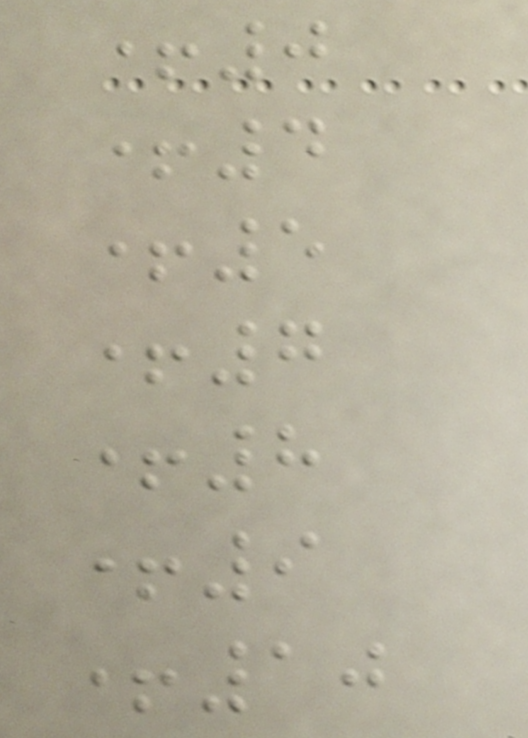+0
+4
+5
+7
+8
+9
+10
